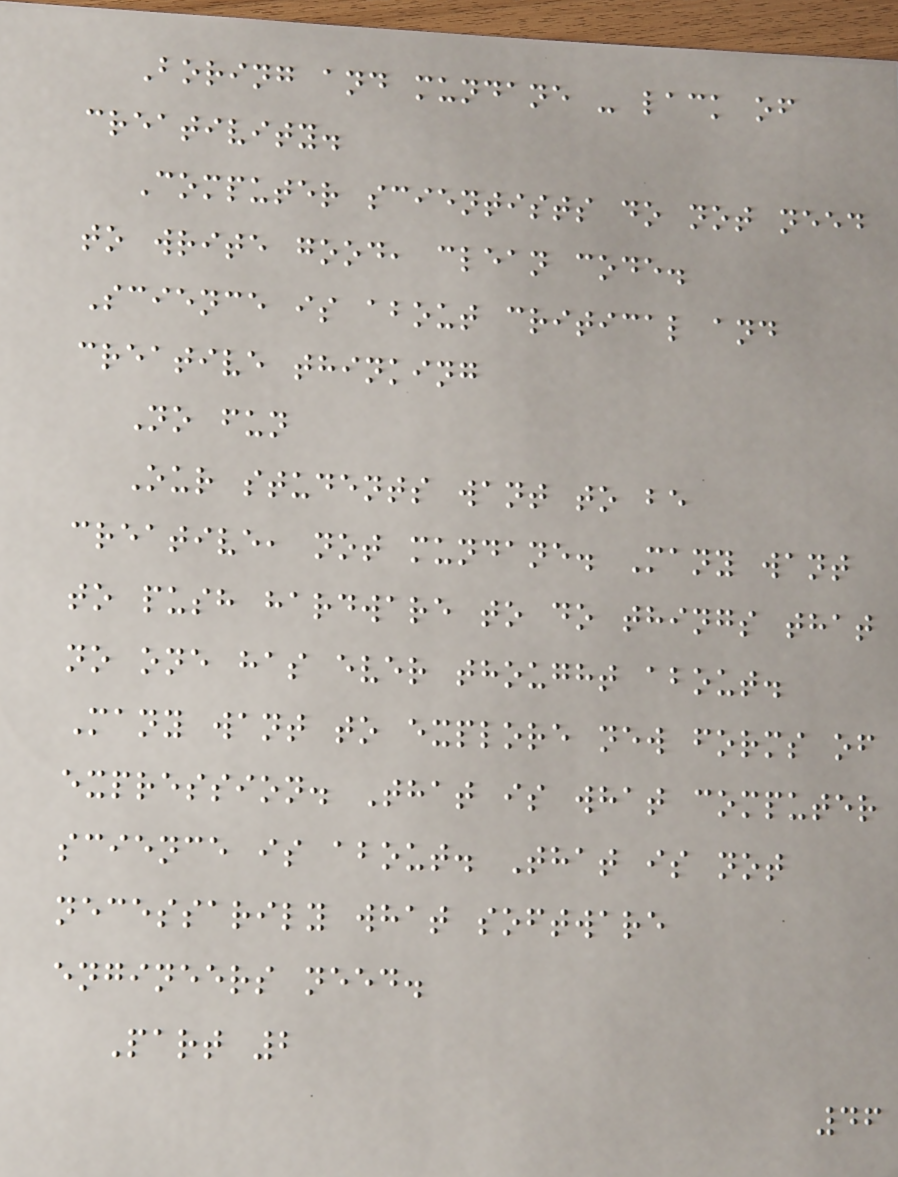Boring and mundane - lack of
creativity.
Computer scientists do not need
to write good, clean code.
Science is about critical and
creative thinking
No fun
Our students want to be
creative, not mundane. Many want
to push hardware to do things that
no one has ever thought about.
Many want to explore new forms of
expression. That is what computer
science is about. That is not
necessarily what software
engineers need.
Part 2
46
